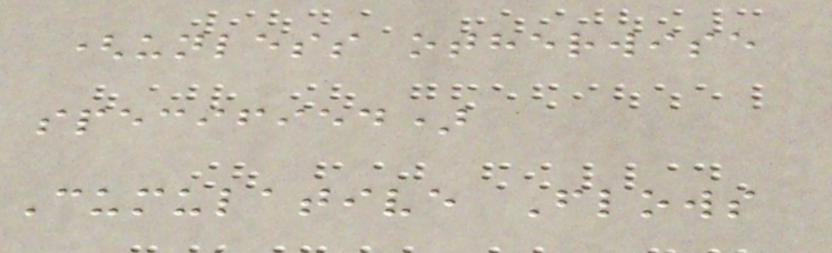(unless otherwise
specified)
Cumulative Flows
